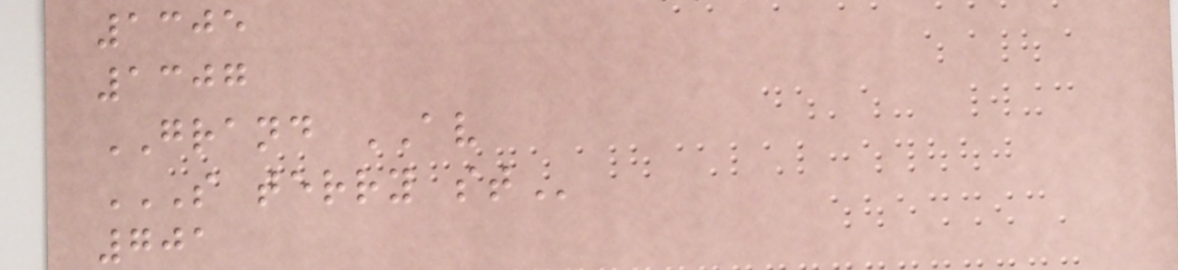1305
1307
GRAND AV
S TERRY ST
701
